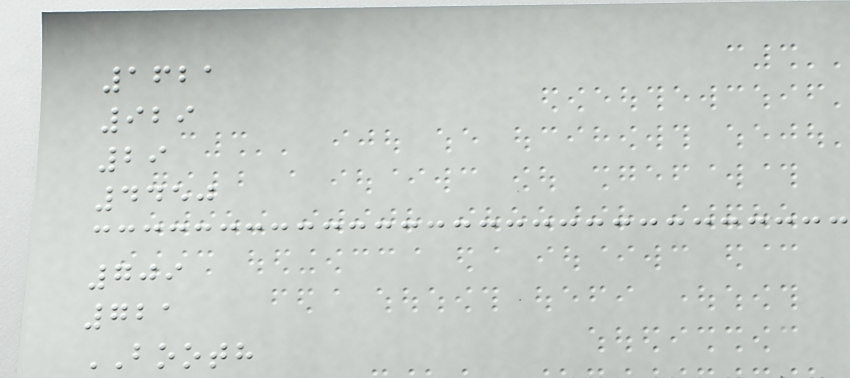1621
929
29
4450
709
721
BOOTH
